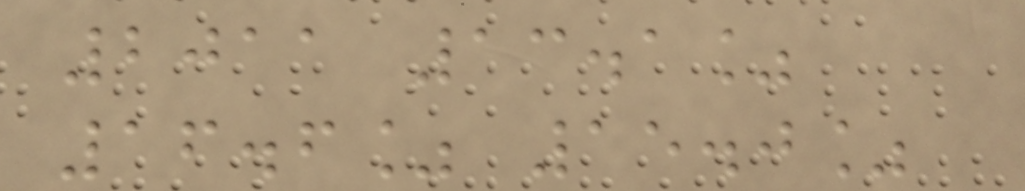2011 13.1%
16.6% 15.0%
